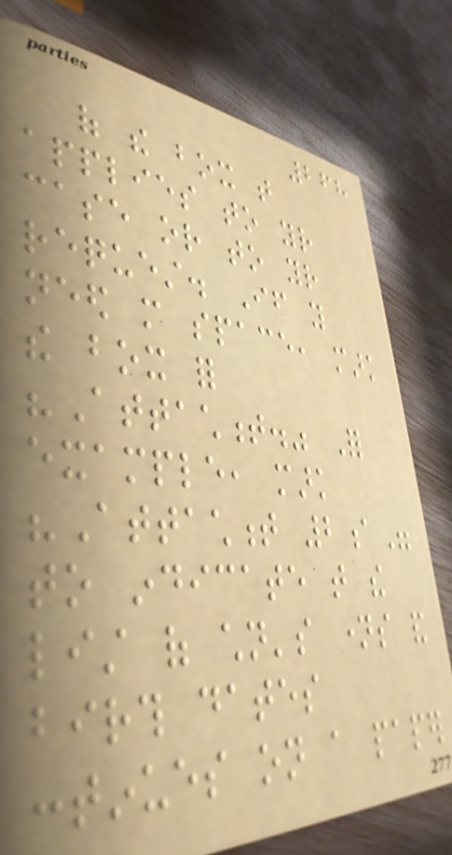268
of the box that
applies to your
case or to your
request. If you
need more space, mark
the box for
"Attachment." For
example, mark
"Attachment 2a"
to indicate that the
list of children's names and
birth dates
continues on a paper
